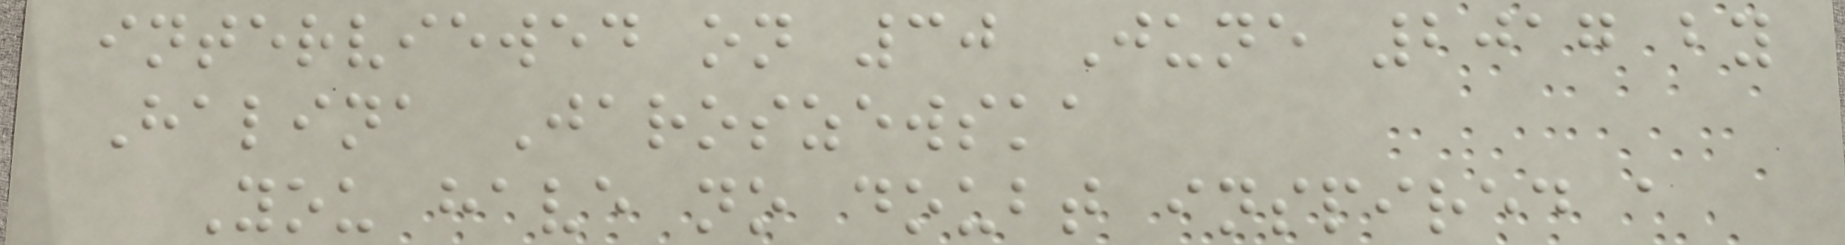interviewed on 30 June 2017 by
Halina Jaroszewska
You have no doubt inspired a
